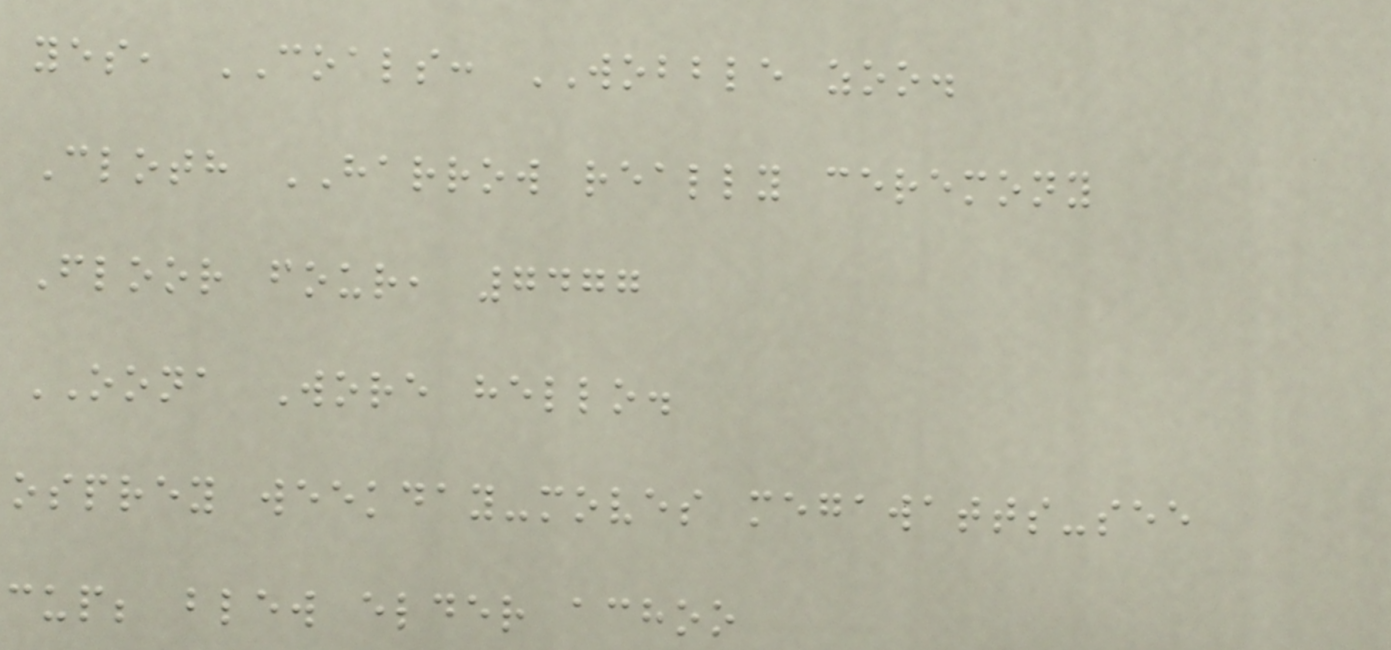yes, COALS: WOBBLE zoo.
Cloth HARROW really ceremony
Floor four, 7477
OONA Wore hello.
osprey weekday-moves megawatts-see
cup; blew elder achoo
